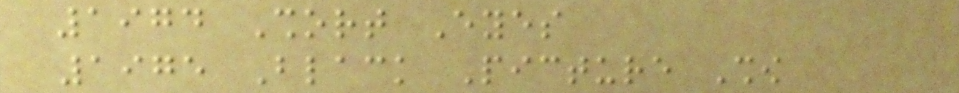1974 Short Eyes
1975 Black Picture Show
